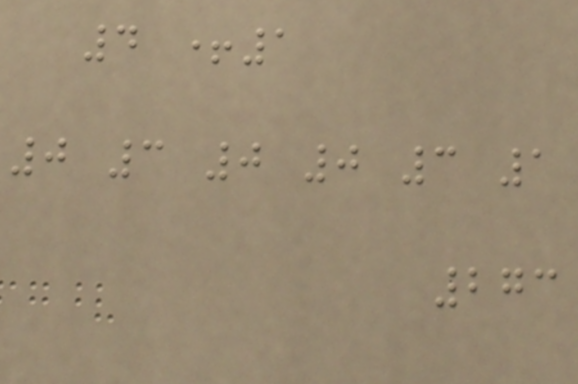4 +1
0 3 0 0 3 1
273
